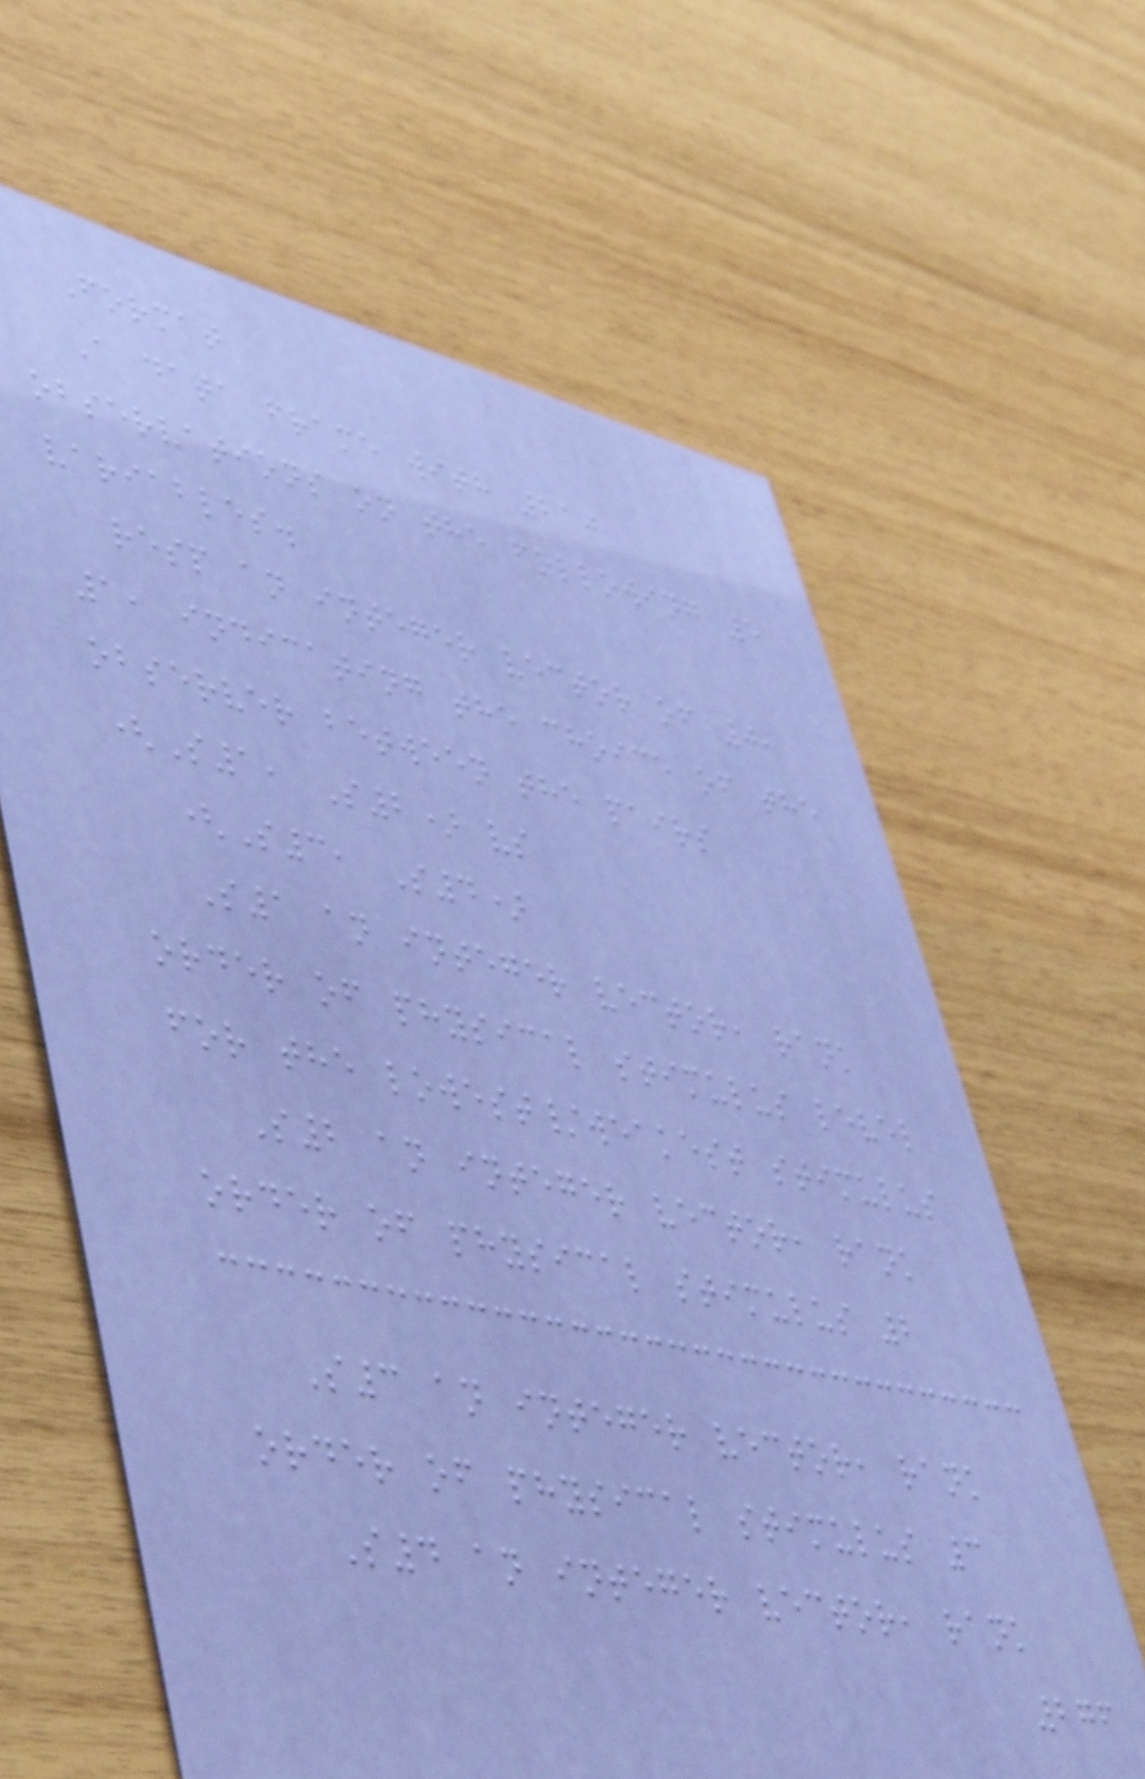Format
A data frame with 210
observations on the following 5
variables.
resp an integer vector of 0,
1, indicating the choice of the
observer between the pairs
(S1, S2) vs
(S3, S4)
S1 an integer vector, rank
order of physical stimulus level
for the lowest/weakest stimulus
S2 an integer vector, rank
order of physical stimulus 2
S3 an integer vector, rank
order of physical stimulus 3
S4 an integer vector, rank
276
